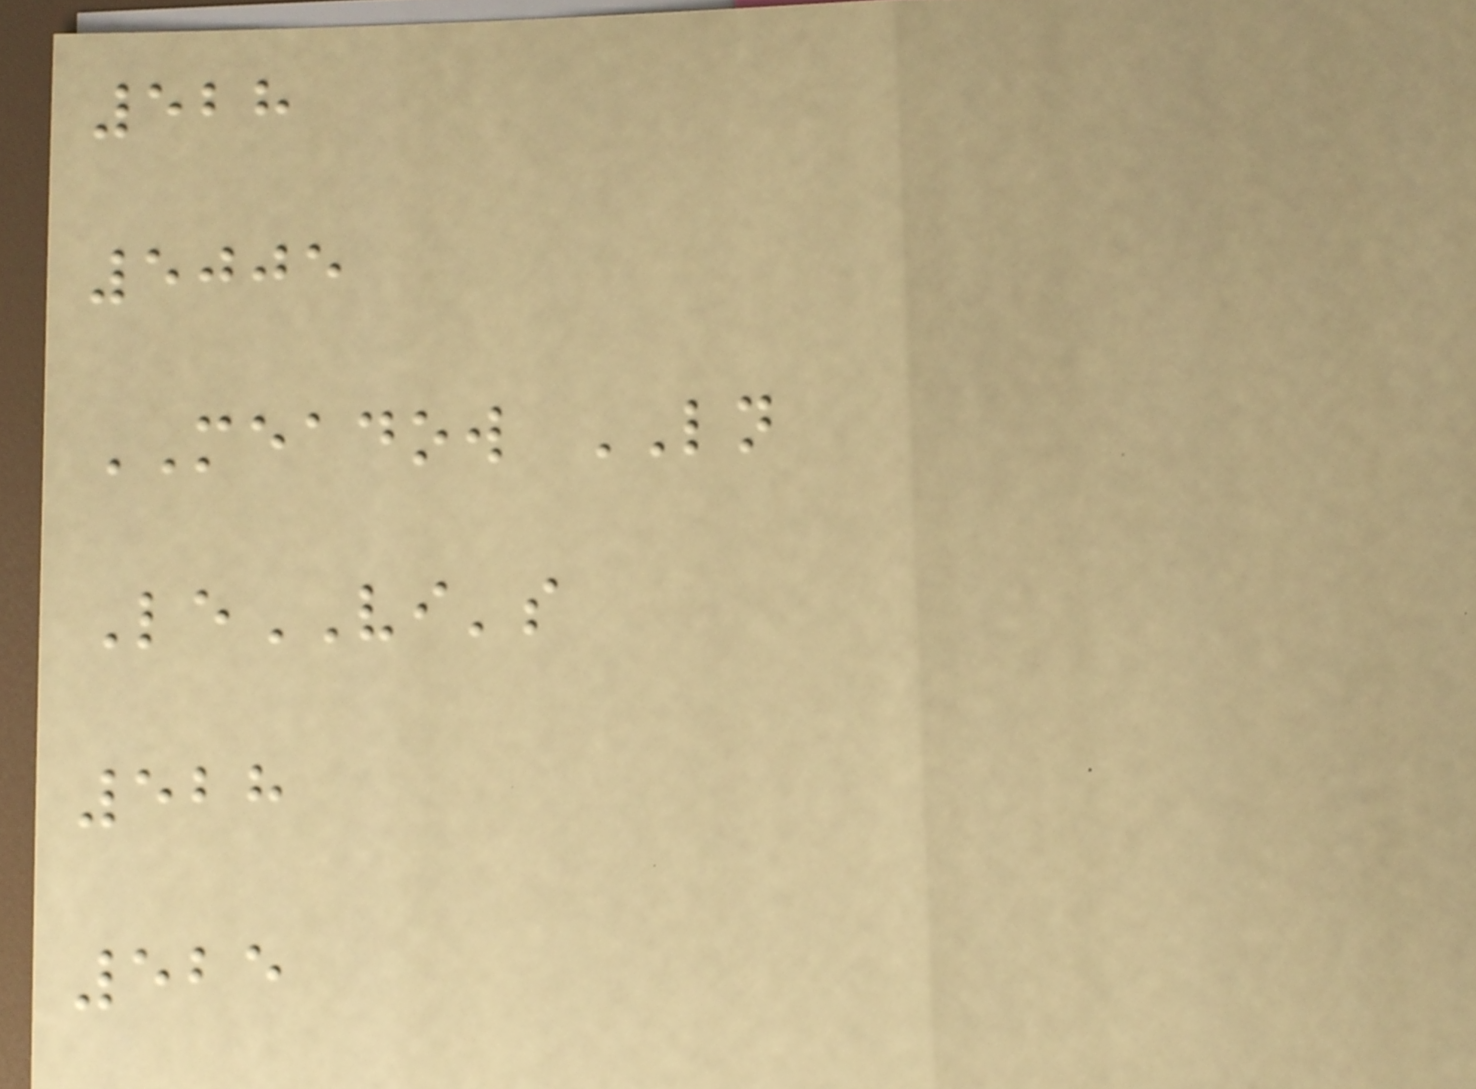528
5005
MEADOW LN
LeVI's
528
525
